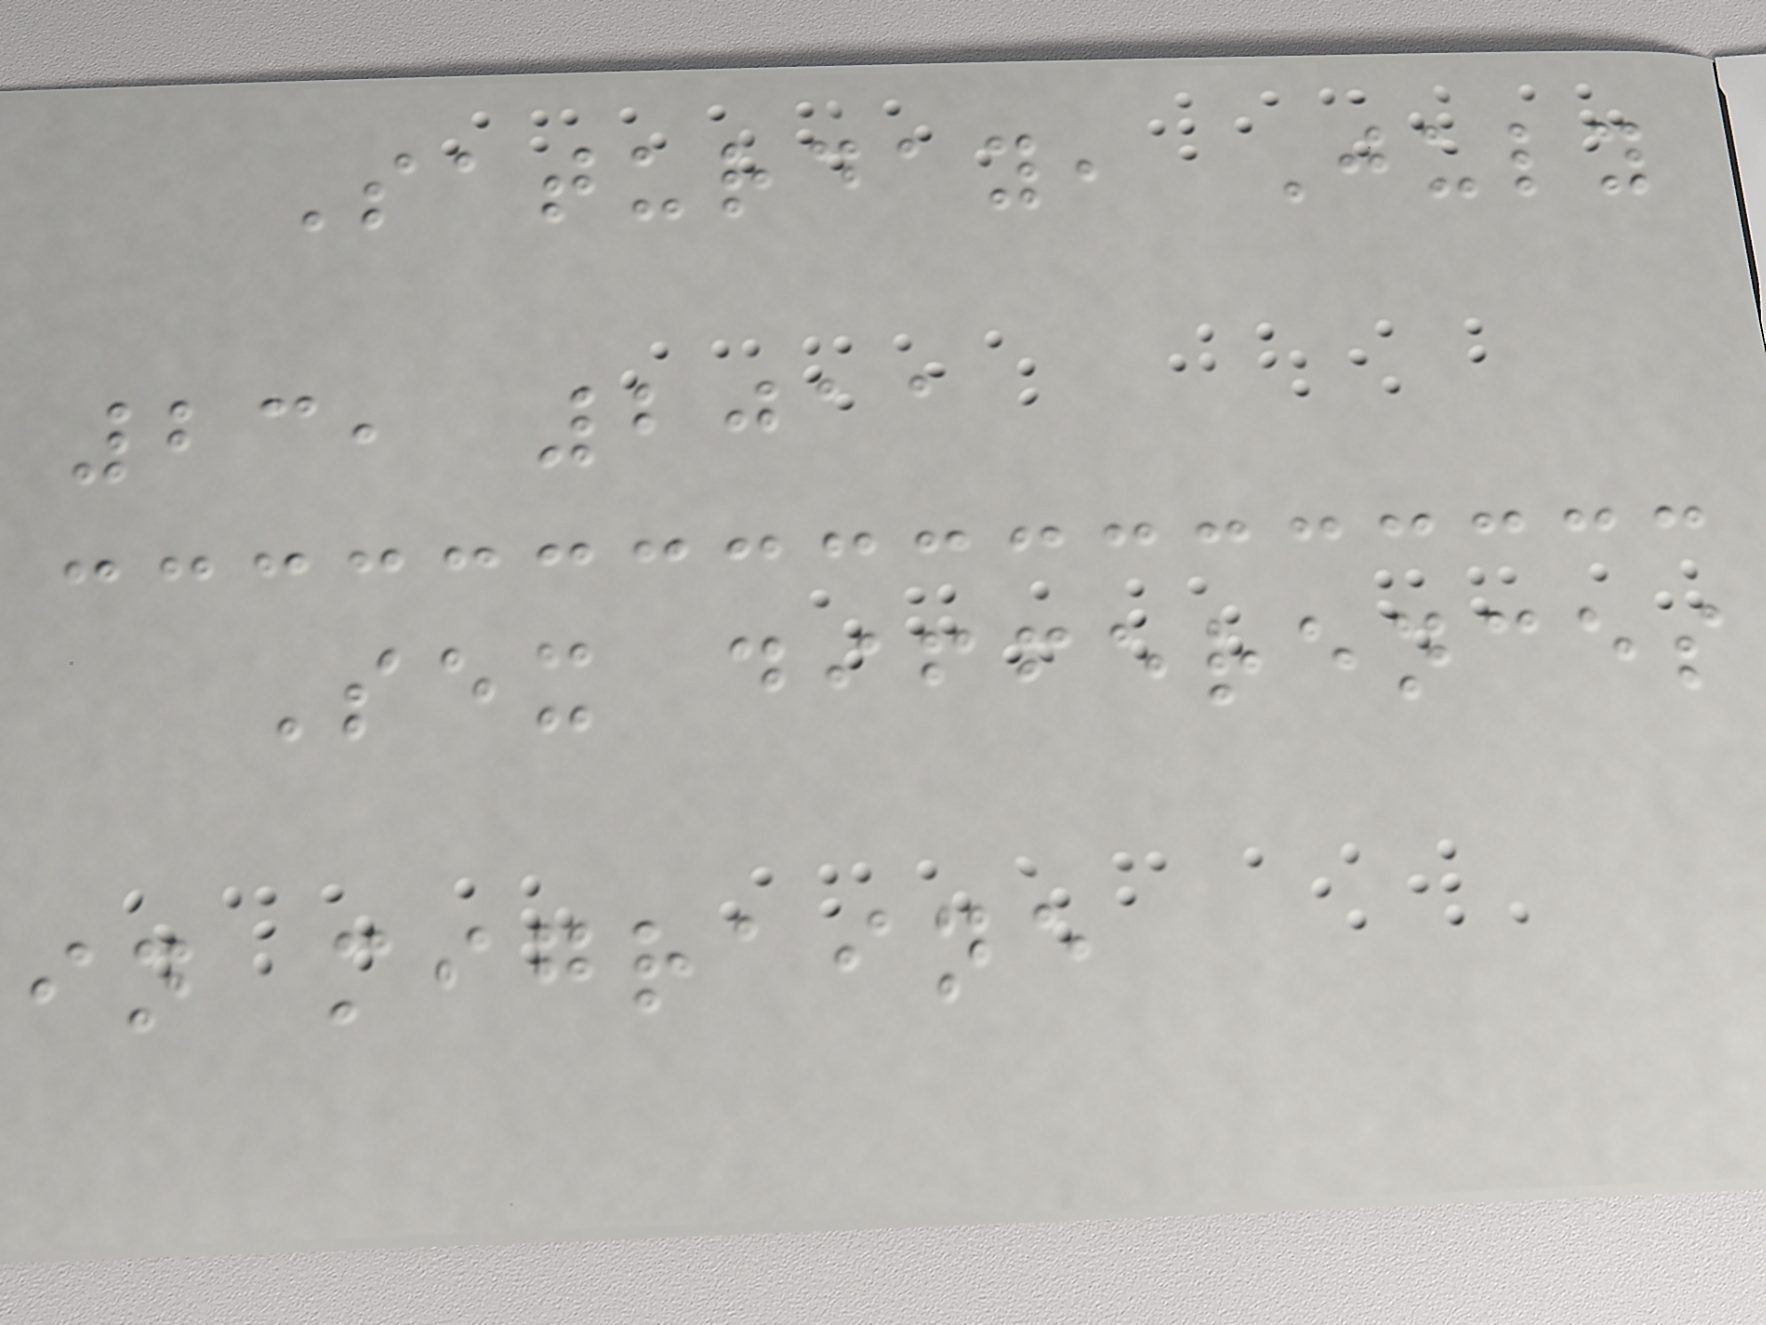Saturday, July
23, 2011
Sex differences
in migraine
